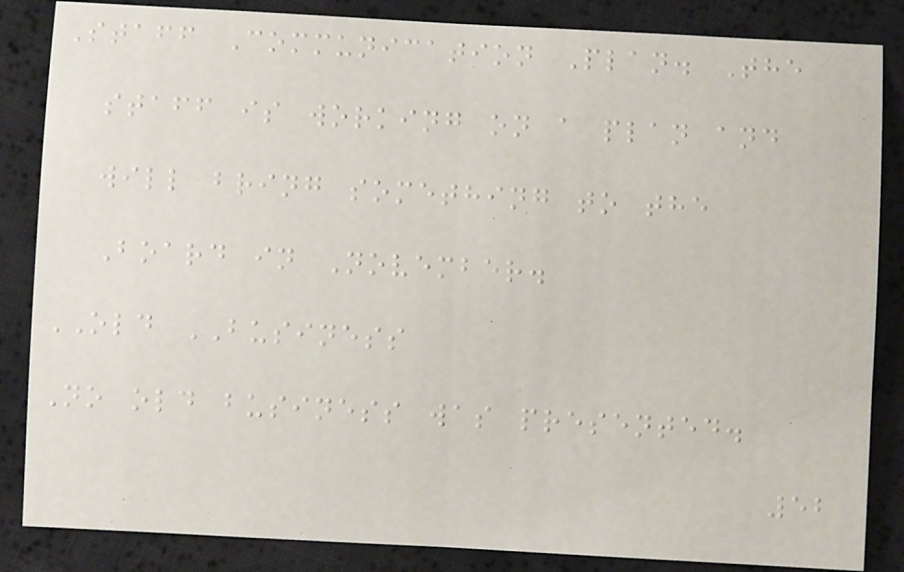Staff Communication Plan. The
staff is working on a plan and
will bring something to the
Board in November.
OLD BUSINESS
No old business was presented.
52
